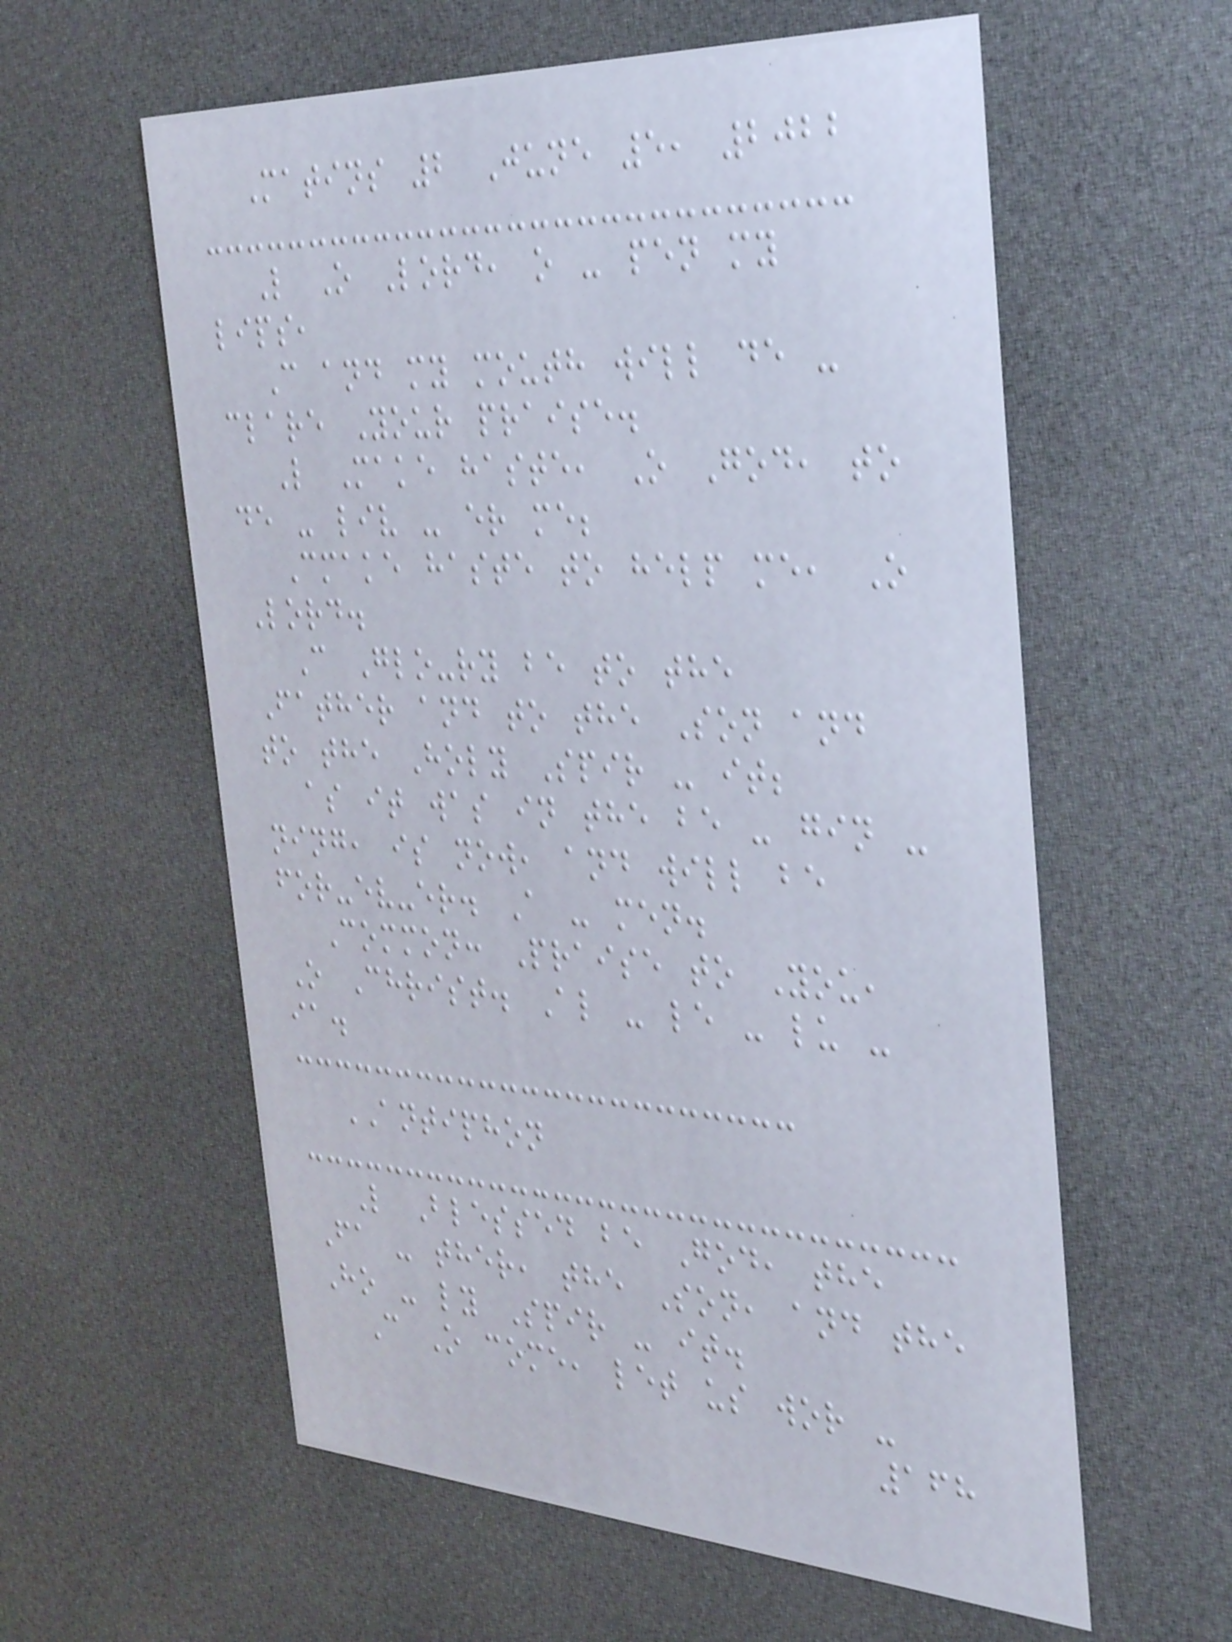Matins 2 June 5, 2022
L O Lord, o - pen my
lips,
C and my mouth will de -
clare Your praise.
L Make haste, O God, to
de - liv - er me;
Cmake haste to help me, O
Lord.
C Glo-ry be to the
Father and to the Son and
to the Holy Spir - it;
as it was in the be - gin -
ning, is now, and will be
for-ev-er. A - men.
Common: Praise to You,
O Christ. Al - le - lu -
ia.
ANTIPHON
L Blessed be God, the
Fa - ther, the Son, and the
Ho - ly Spir - it.
C O come, let us wor -
168
